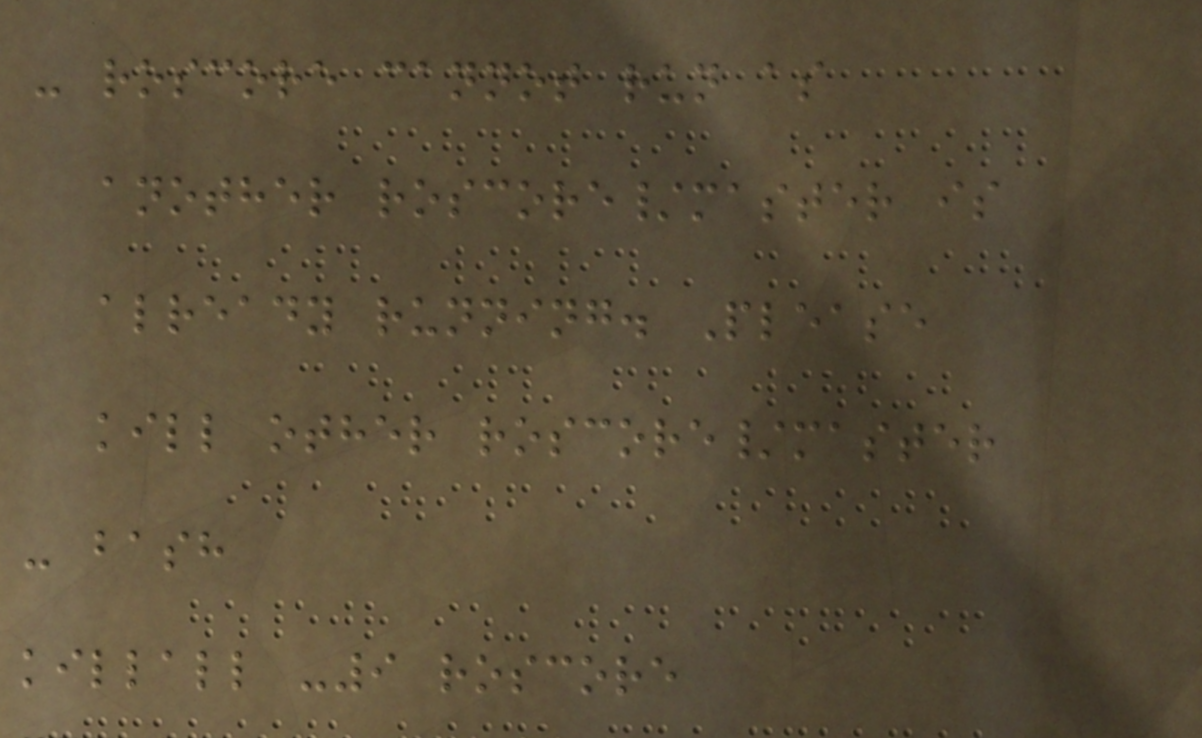- roscore cannot run as
another roscore/master is
already running. Please
kill other roscore/master
- bash
killall -9 roscore
